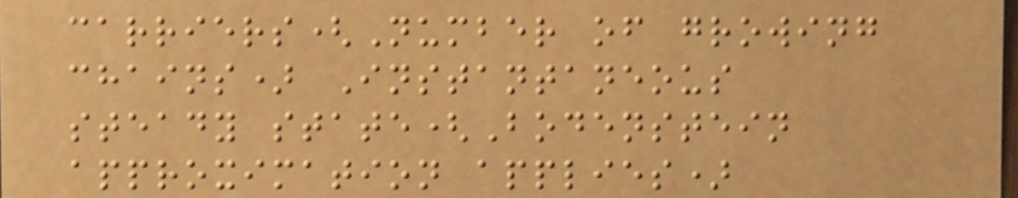carriers(Number of growing
chains) Instantaneous
steady state(Bodenstein
approximation applies)
